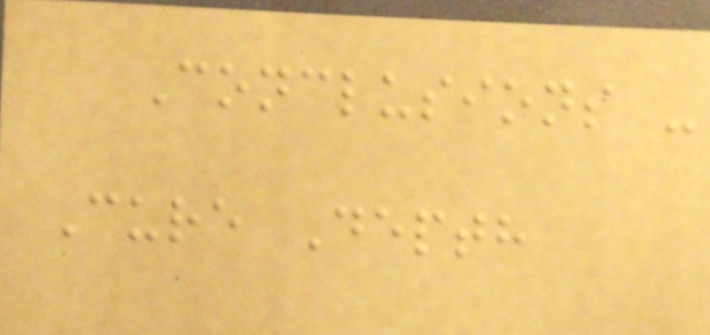Conclusions -
Cure Depth
